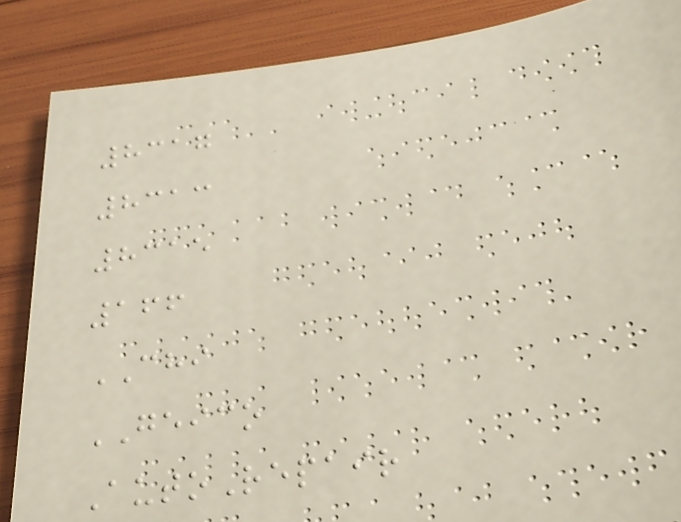8317
8313
8315
166
CHI
GEICO
AutoRepair
